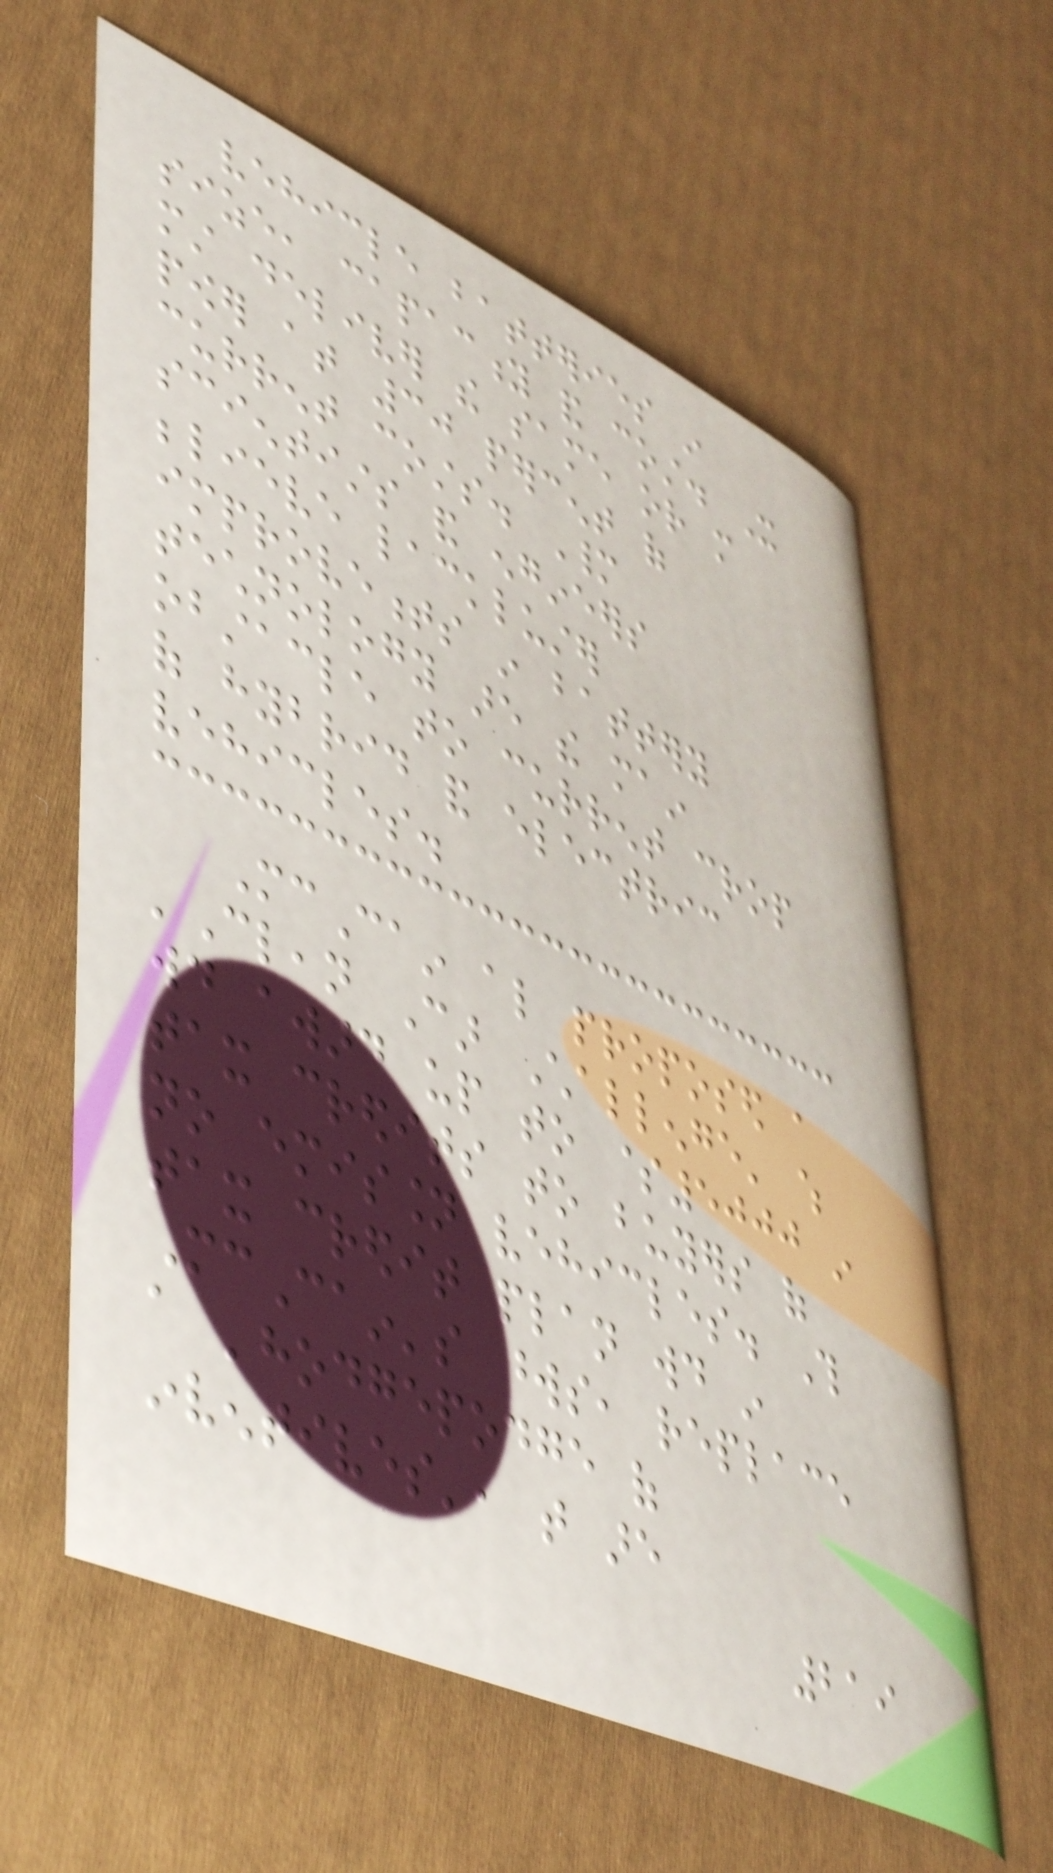vehicle batteries in
size, capacity and cost. It
must deliver the same or more
power at 30 percent of
current costs. Many
scientists and engineers
believe lackluster
improvements in battery
technology are the main
obstacle to current crop
of hybrid and electric
vehicles.
McCain also proposed a
'Clean Car Challenge' which
would award up to $5000 in
tax credits to buyers of
no emission vehicles. This
tax credit plan would in
McCain's words, replace
a 'hodgepodge of
inventives', that are
219
